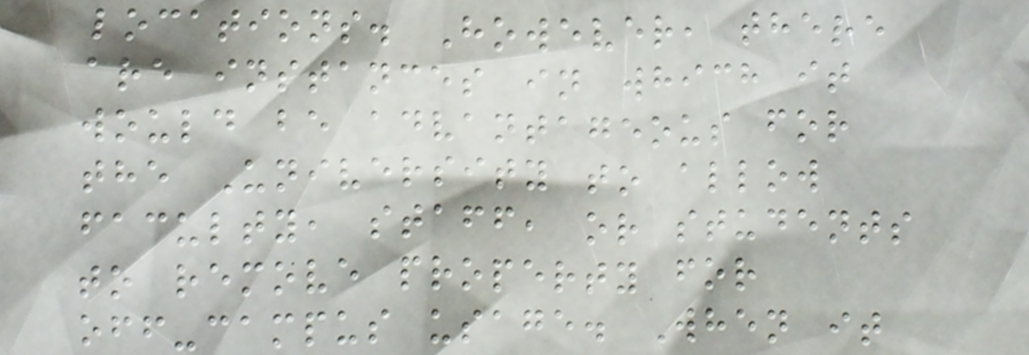locations. However, there
are instances in which it
would be advantageous for
the University to allow
faculty, staff, or students
to remove property for
off-campus usage. When it
